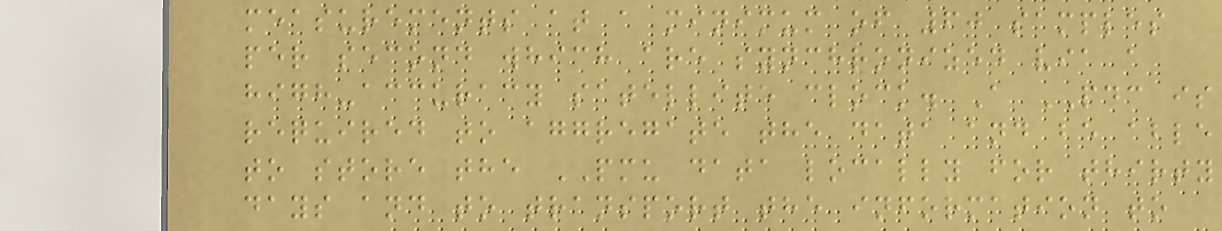measurements at a minimum of 60 samples
per second which are synchronized via a
high-accuracy satellite clock. A PDC is
required to aggregate the data and be able
to store the PMU data locally for thirty
days and to transport the information to
